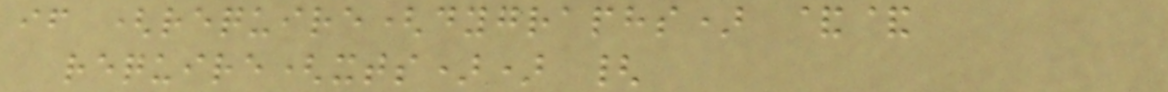if (require(dygraphs) &&
require(xts)) {
